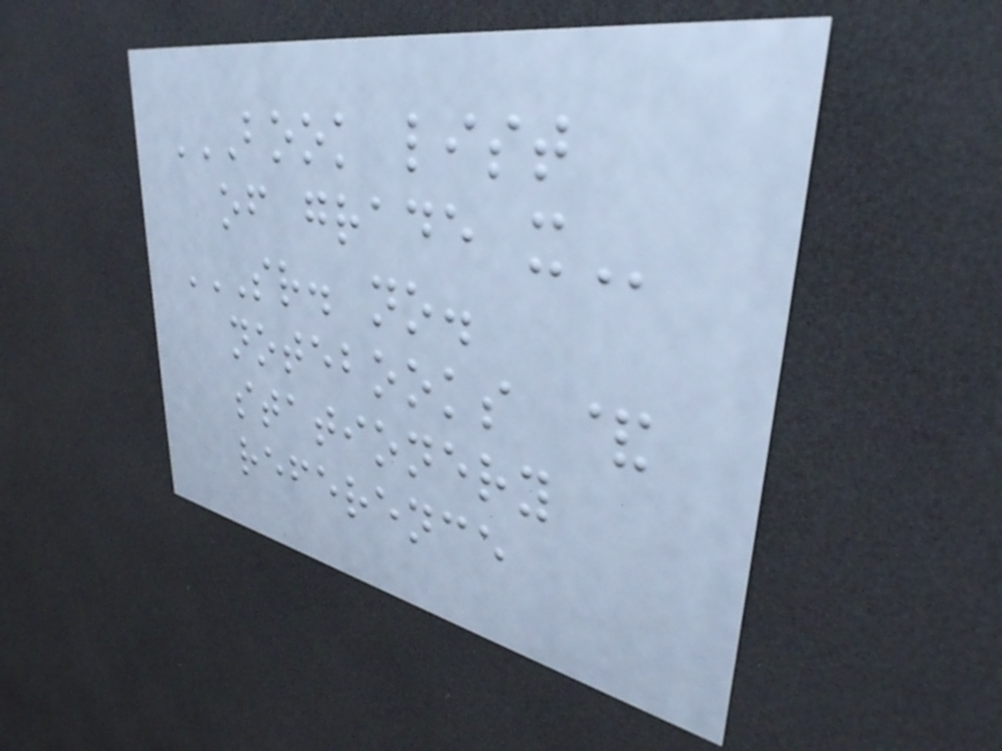BOOK LIST
OF GRADE X
SR. NO.
NOTEBOOKS &
STATIONERY
REFERENCE
